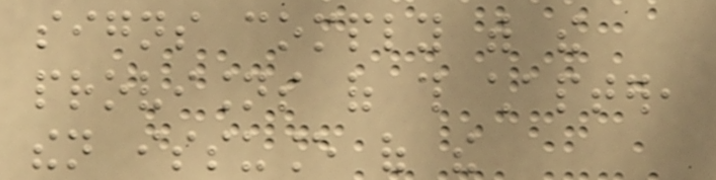signs comply with the
provisions of this chapter,
then issuance of the
